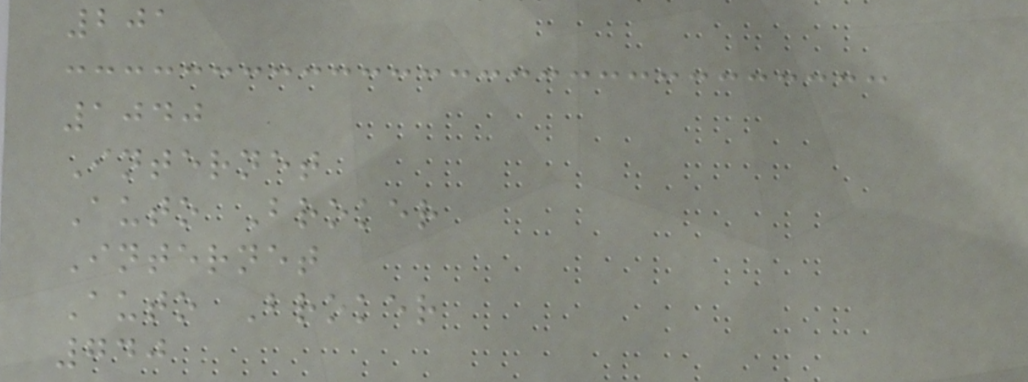201
1040
Internet
Auto Broker
Internet
Auto Broker
740
